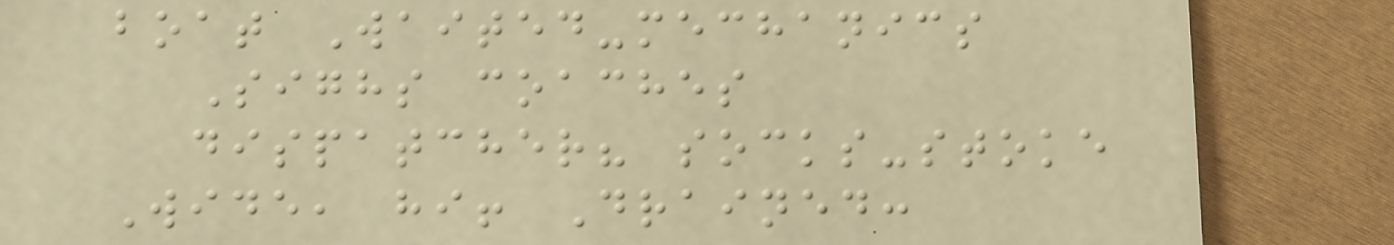boat Waited-mechanics
Sighs coaches
dispatcher? socks-stoke
Wide, hi! Drained:
